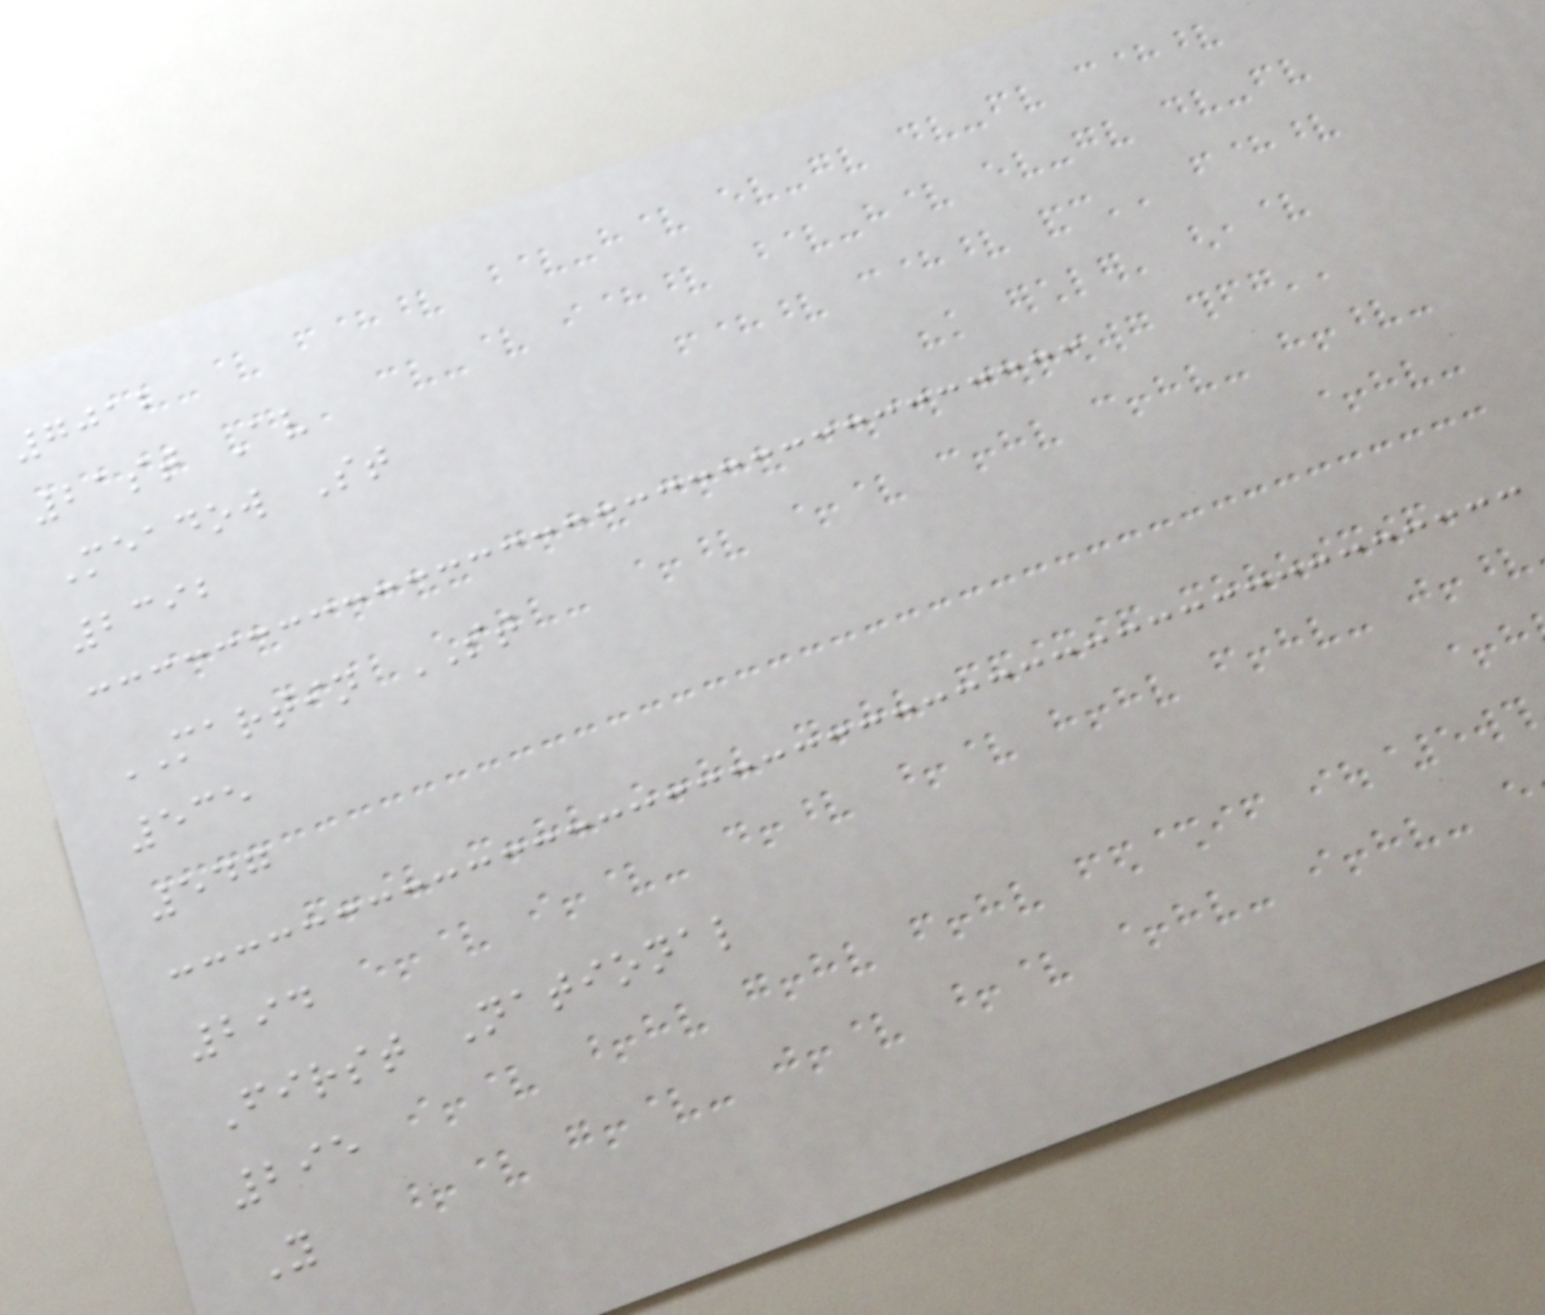7012
21st Av
Meadow St
2392
MARTIN ST
535
547
294
First National
295
Y
